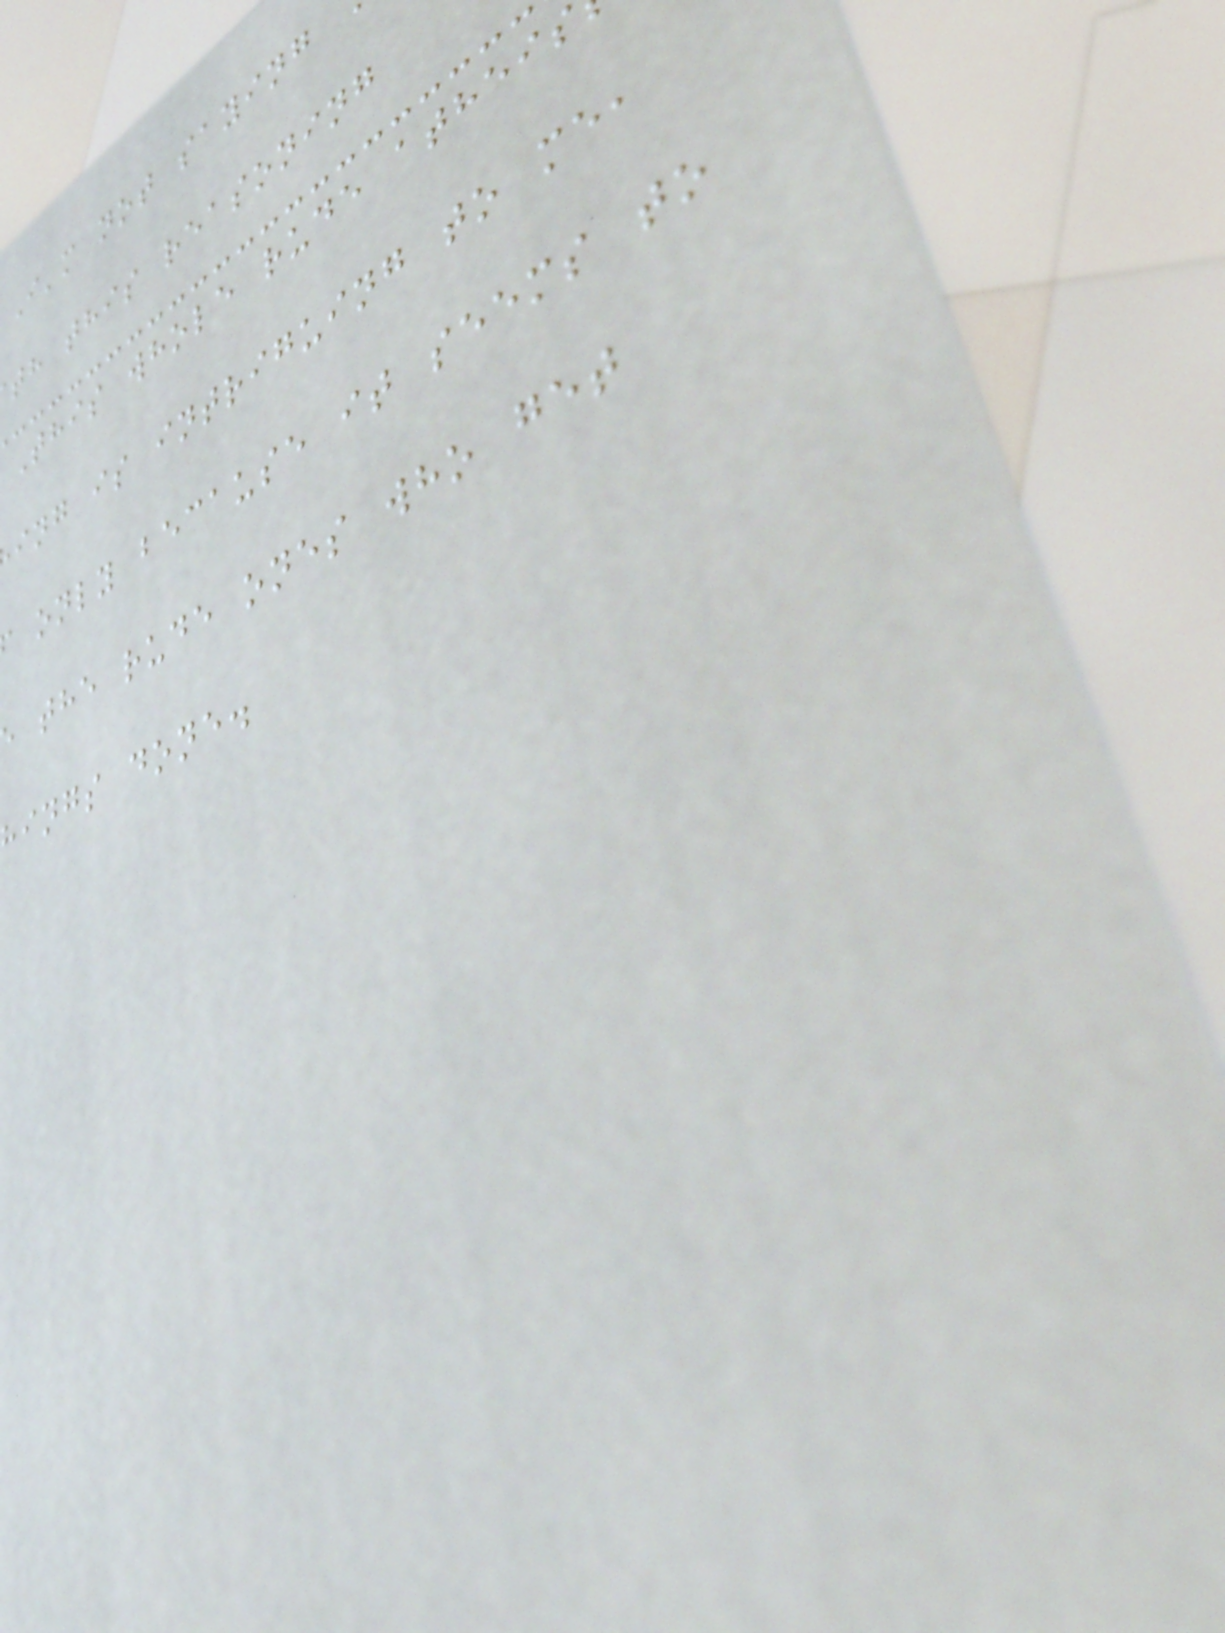I'm not saying
th this reasoning
This whole rude atheis
ing is intriguing to me,
only because it seems to
the rude ones who get
hings done.
